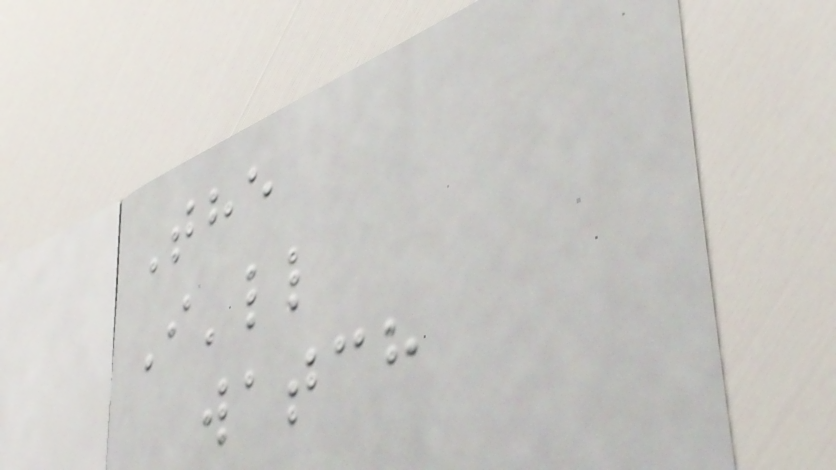The
I'll
watch
